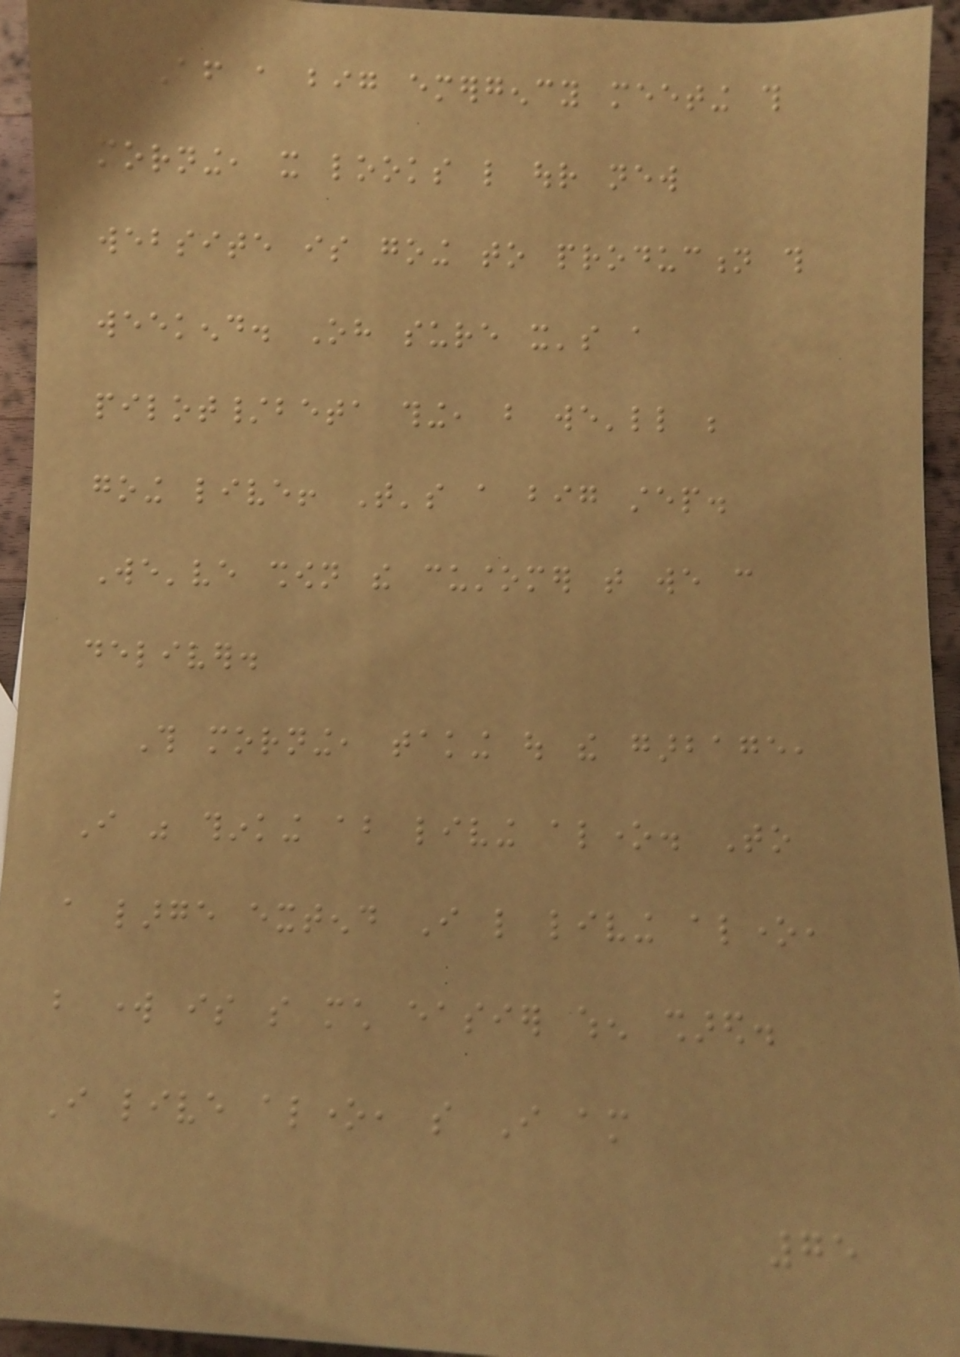After a big emergency meeting this
morning, it looks like our new
website is going to production this
weekend. Oh sure it's a
pilot/beta thing, but we'll be
going live! That's a big step.
We've shown the customer that we can
deliver.
This morning, taking out the garbage,
I was thinking about living alone. To
a large extend I like living alone,
but work is so much easier when shared.
I live alone, so I am
75
